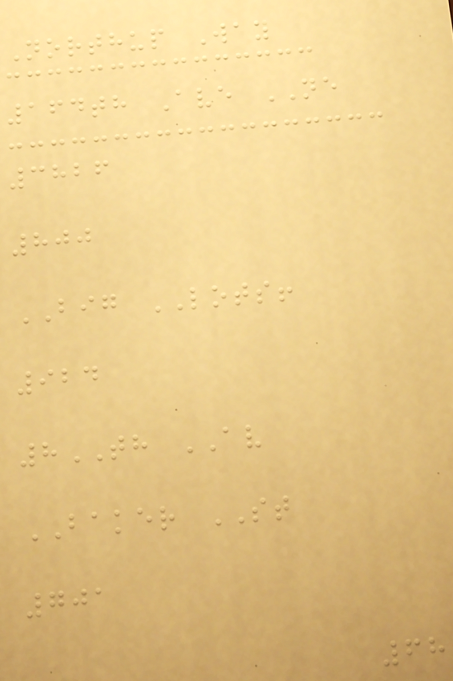Northup Way
164th Ave NE
3826
800
BIG LOTS!
924
8TH AV
BAKER ST
701
68
